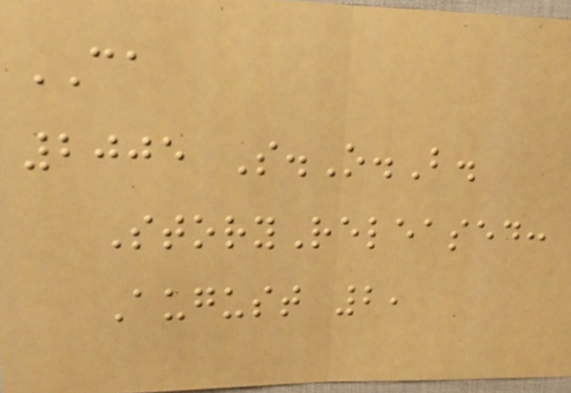CA
2005 S.O.B.
StoryReleased:
August 2,
